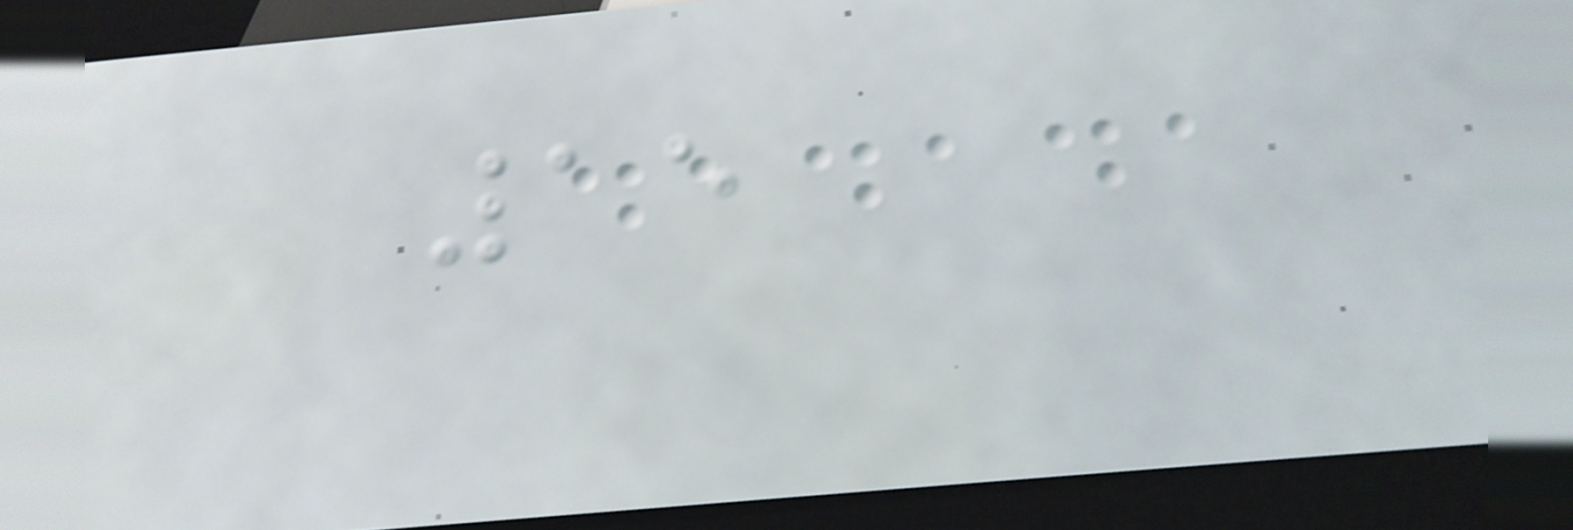15
